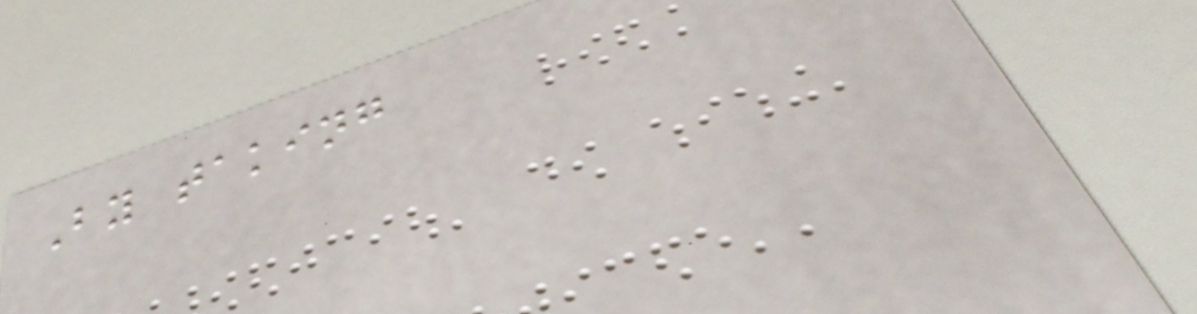By taking
